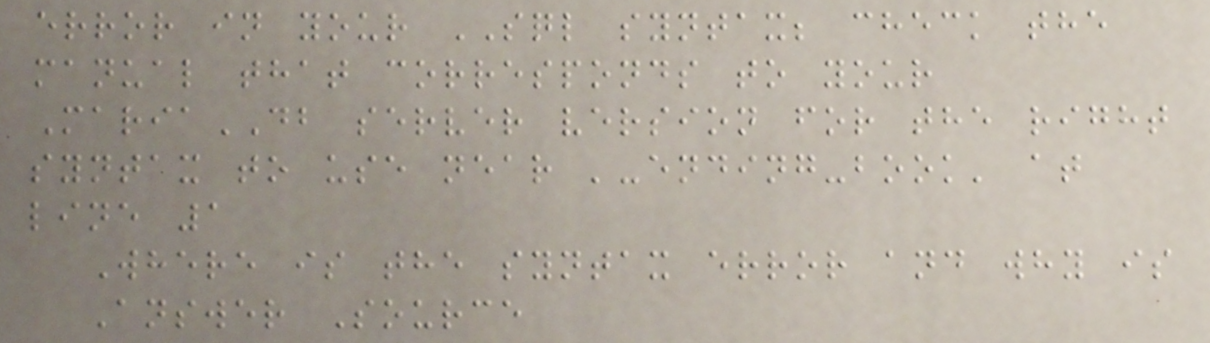error in your SQL syntax; check the
manual that corresponds to your
MariaDB server version for the right
syntax to use near '-ending-book' at
line 1
Where is the syntax error and why is
Answer Source
